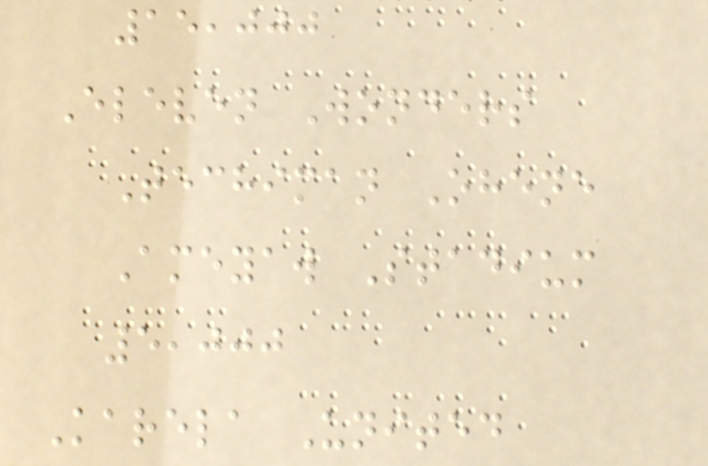15,000
Eleven Wonders
Techiman Ohene
Ameyaw Stadium
5,000
Karela United
